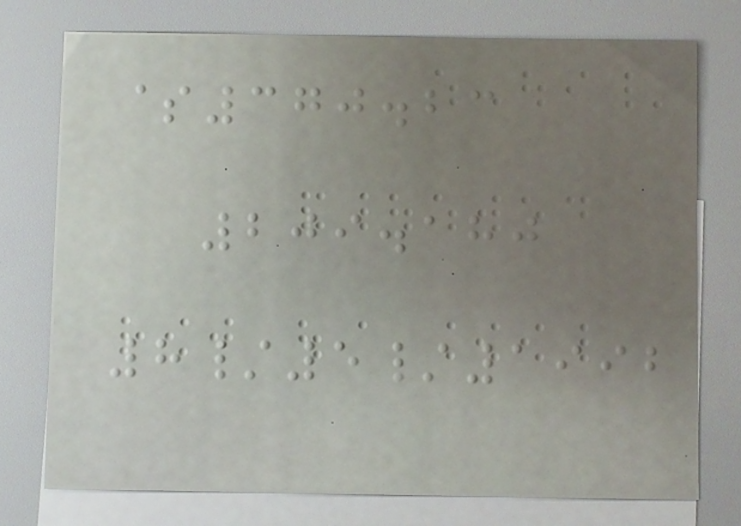$370.23
209.180
8/5/1992
